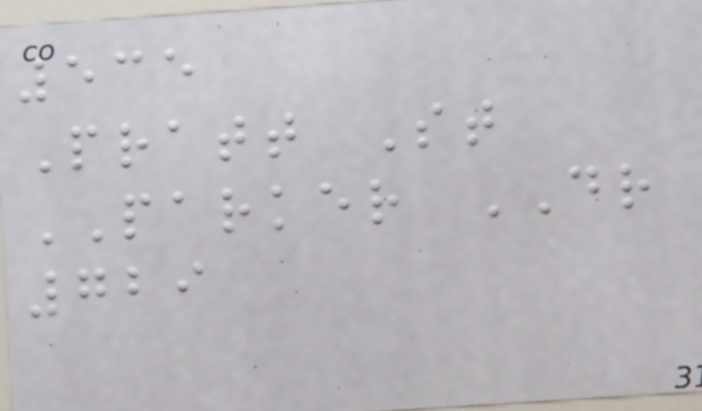535
Pratt St
PARKER DR
729
